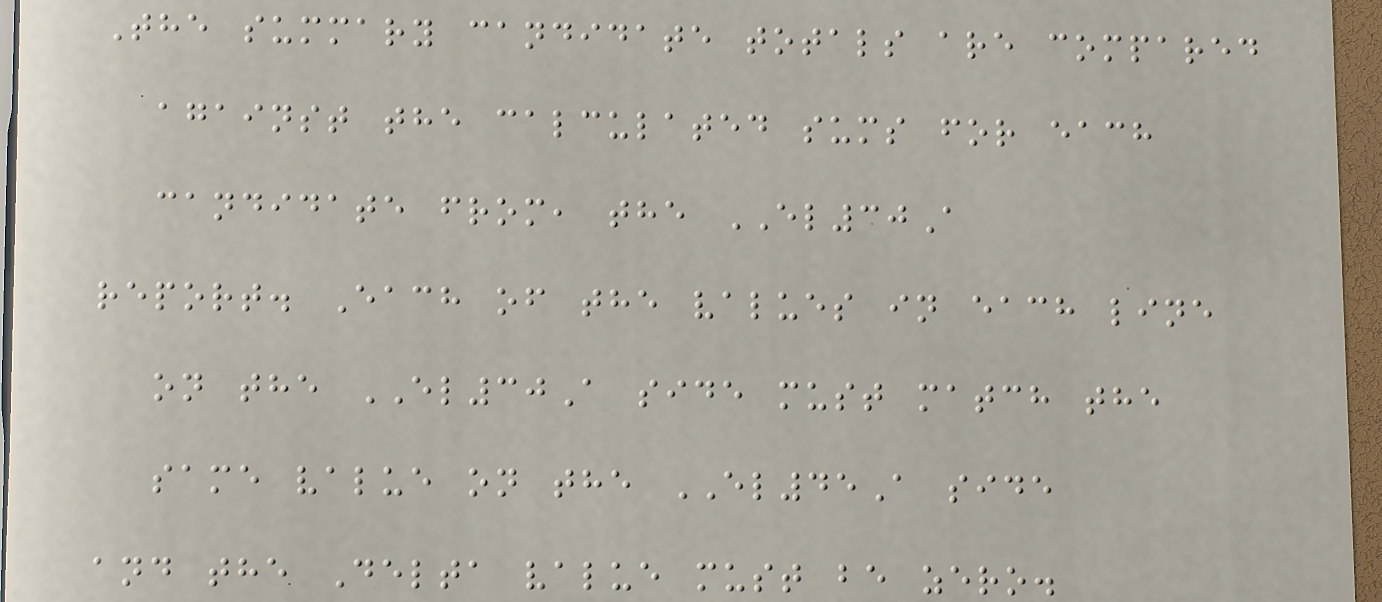The summary candidate totals are compared
against the calculated sums for each
candidate from, the EL30A
report. Each of the values in each line
on the EL30A side must match the
same value on the EL45A side
and the Delta value must be zero.
